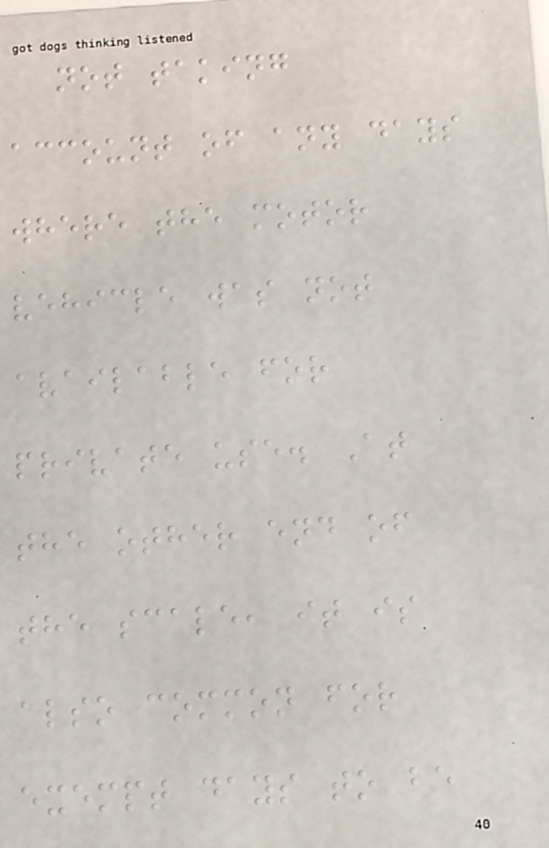not taking
account of any days
where the motor
vehicle was not
available for
private use. At
the other end of
the scale, it is
also common for
exempt days to be
